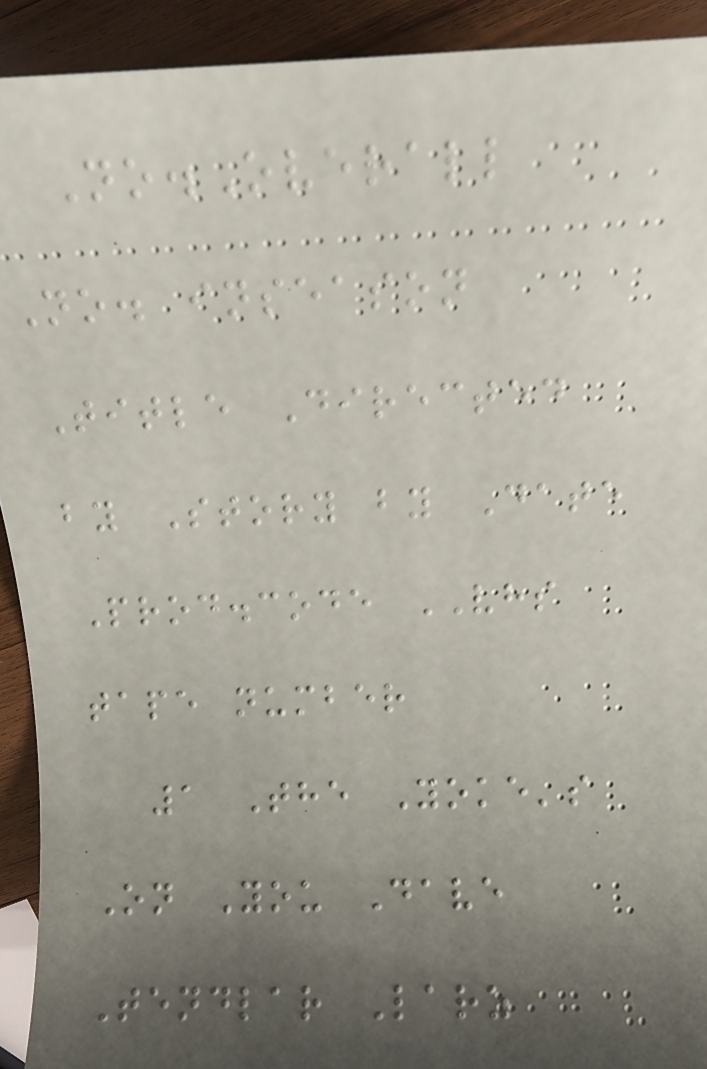No.Overall
No. inseason
Title Directed
by Story by Date
Prod.code VHS
tape number
1 The Yoke's
On You Dave
Tendlar Larz
